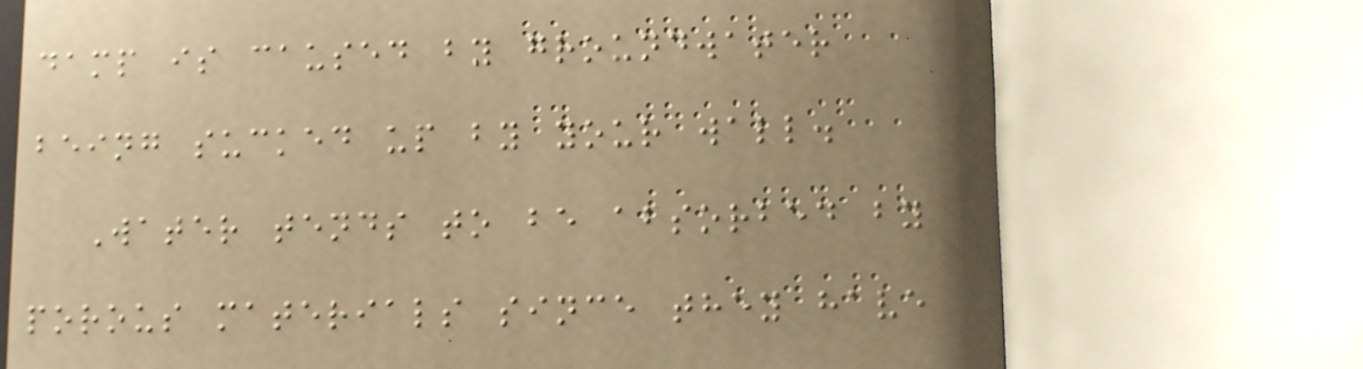damp is caused by groundwater
being sucked up by your wall.
Water tends to be absorbed by
porous materials since they have
